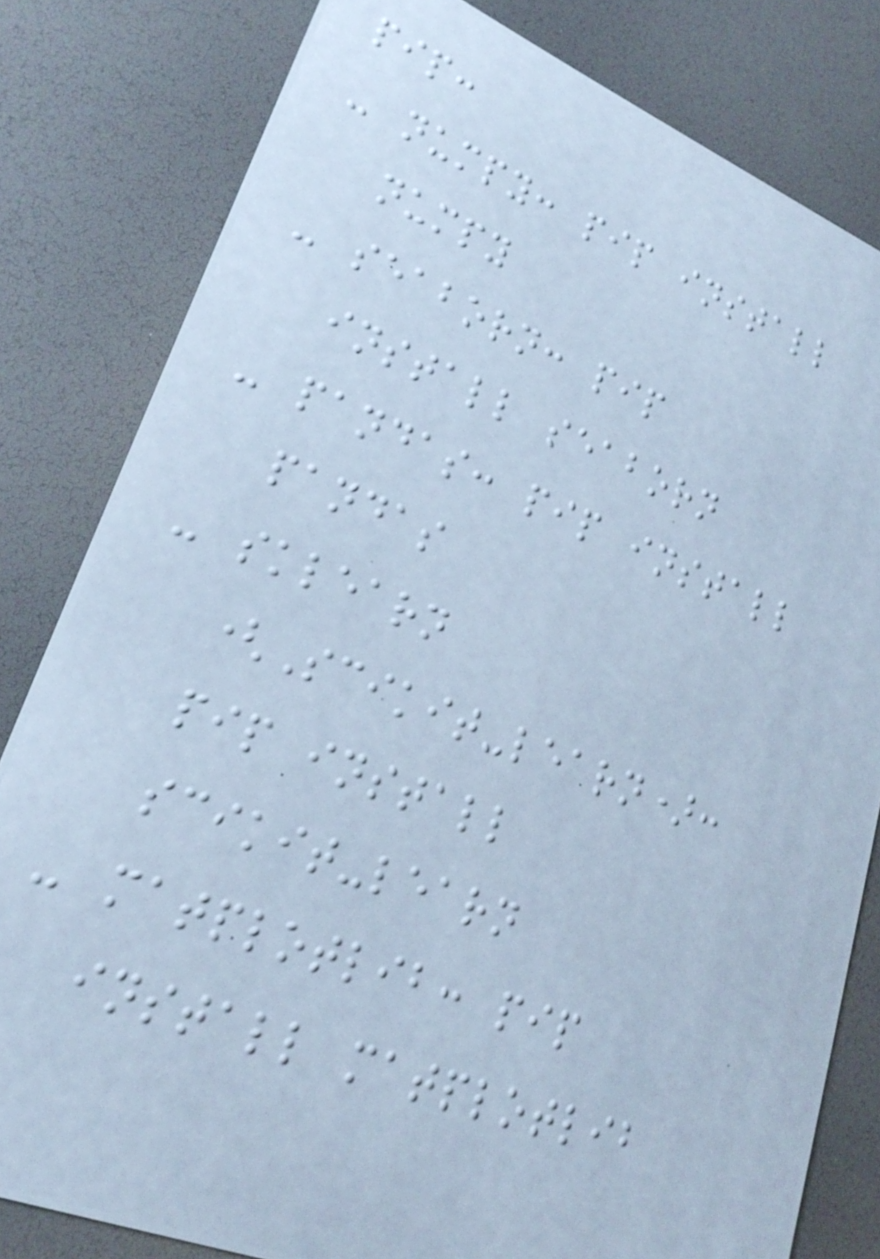pip:
- numpy: pip install
numpy
- seaborn: pip
install seaborn
- pandas: pip install
pandas
- sklearn
(Scikit-learn):
pip install
scikit-learn
- matplotlib: pip
install matplotlib
